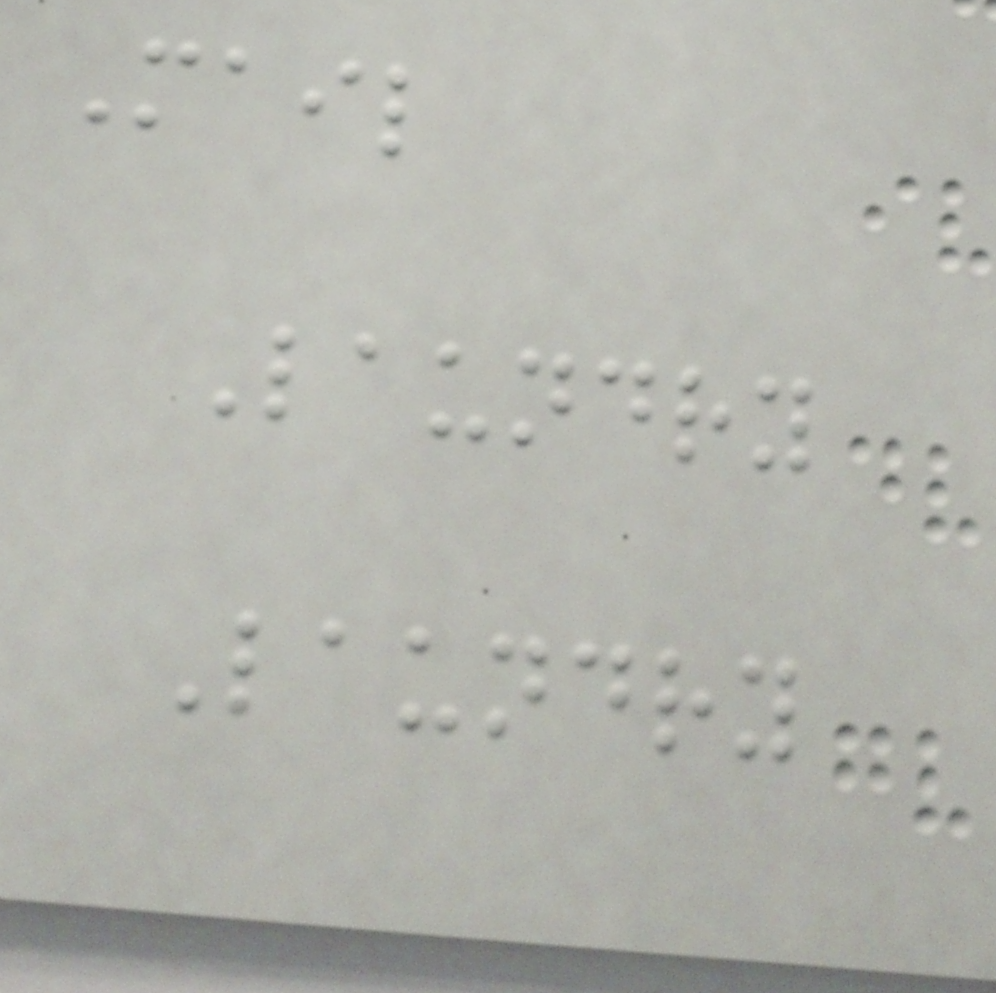Mail
Laundry
Laundry
